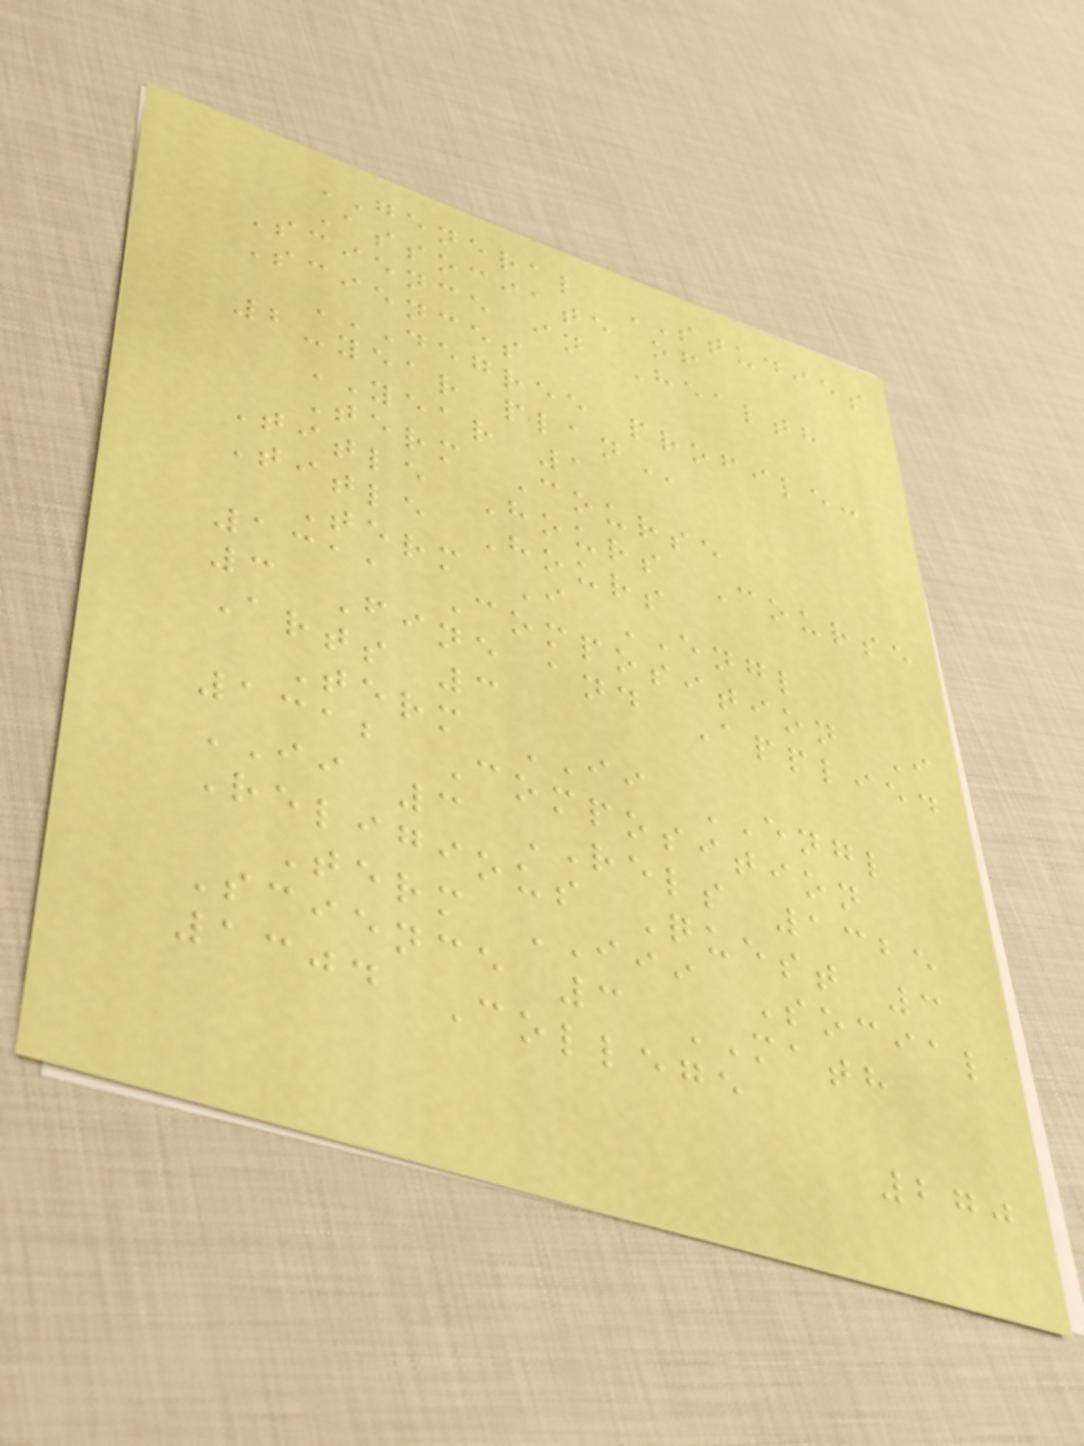GENERAL STUDIES
Associate of
Science in Health
Sciences
DEGREE PROFILE:
2-YEAR PLAN
YEAR 1
Term Course
Title Hours Course
Title Hours
Term I ENGL
1311 Composition I
3 Fine and Applied
Arts 3
Term II ENGL
1312 Composition
II 3 RELS 1325
Religious Quest 3
Term III Social
Science 3 MATH
1304 College
270
